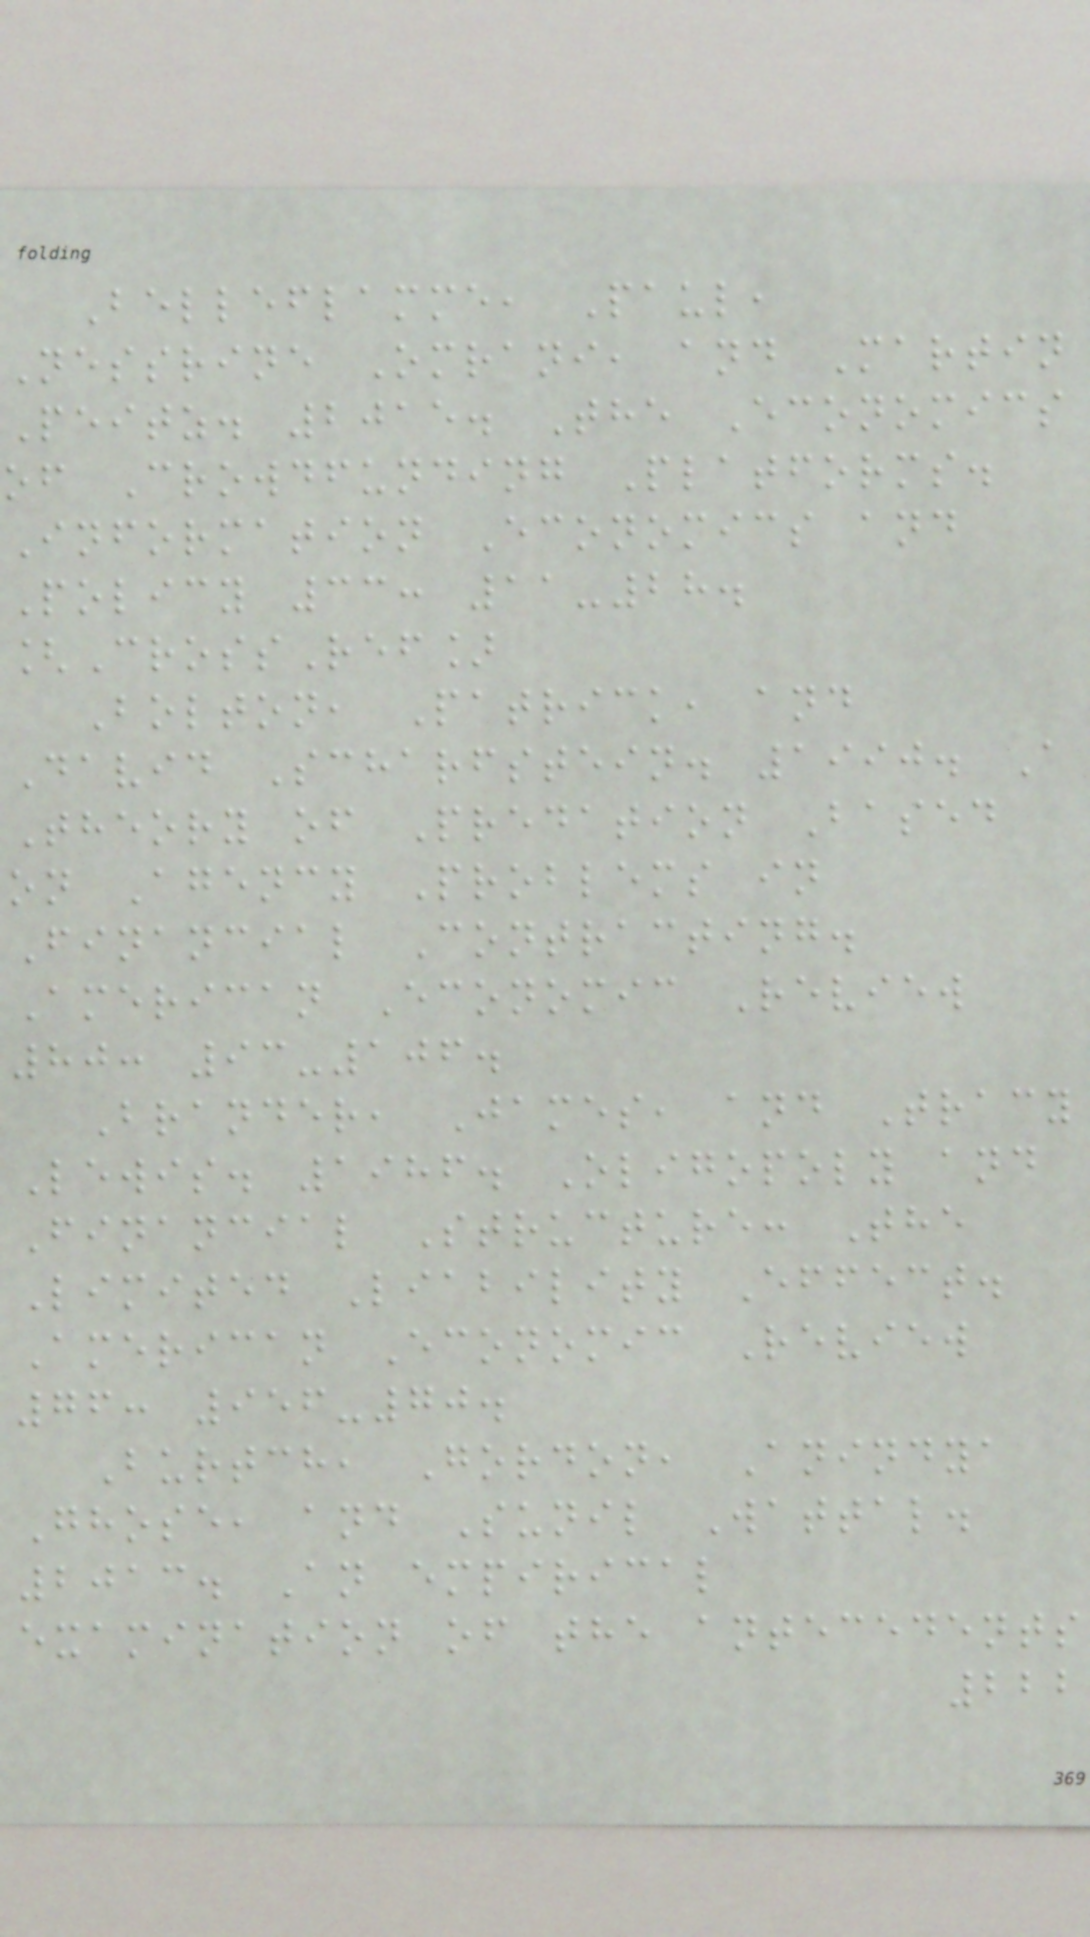Belleflamme, Paul,
Nessrine Omrani, and Martin
Peitz. 2015. The Economics
of Crowdfunding Platforms.
Information Economics and
Policy 33: 11-28.
[CrossRef]
Bolton, Patrick, and
David Scharfstein. 1990. A
Theory of Predation Based
on Agency Problems in
Financial Contracting.
American Economic Review
80: 93-106.
Brander, James, and Tracy
Lewis. 1986. Oligopoly and
Financial Structure: The
Limited Liability Effect.
American Economic Review
76: 956-70.
Burtch, Gordon, Anindya
Ghose, and Sunil Wattal.
2013. An empirical
examination of the antecedents
222
